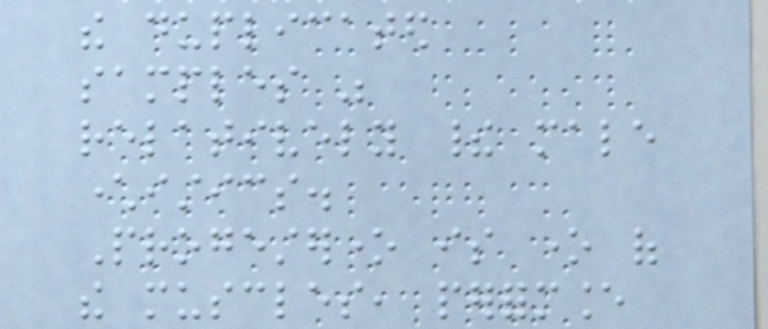the duplicated
samples was
relatively their male
characteristics.
Progesterone is one of
the muscles, performance
